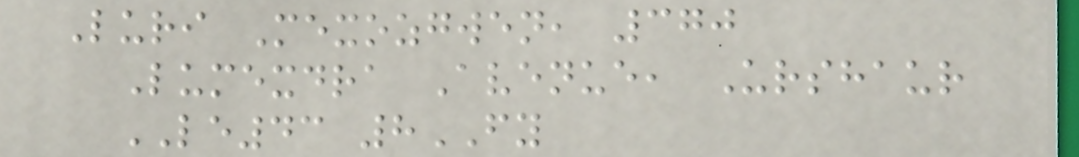Luri Mexozgwen, 370
Lumexdra Avenue, Urshaur
LE43 8FY
